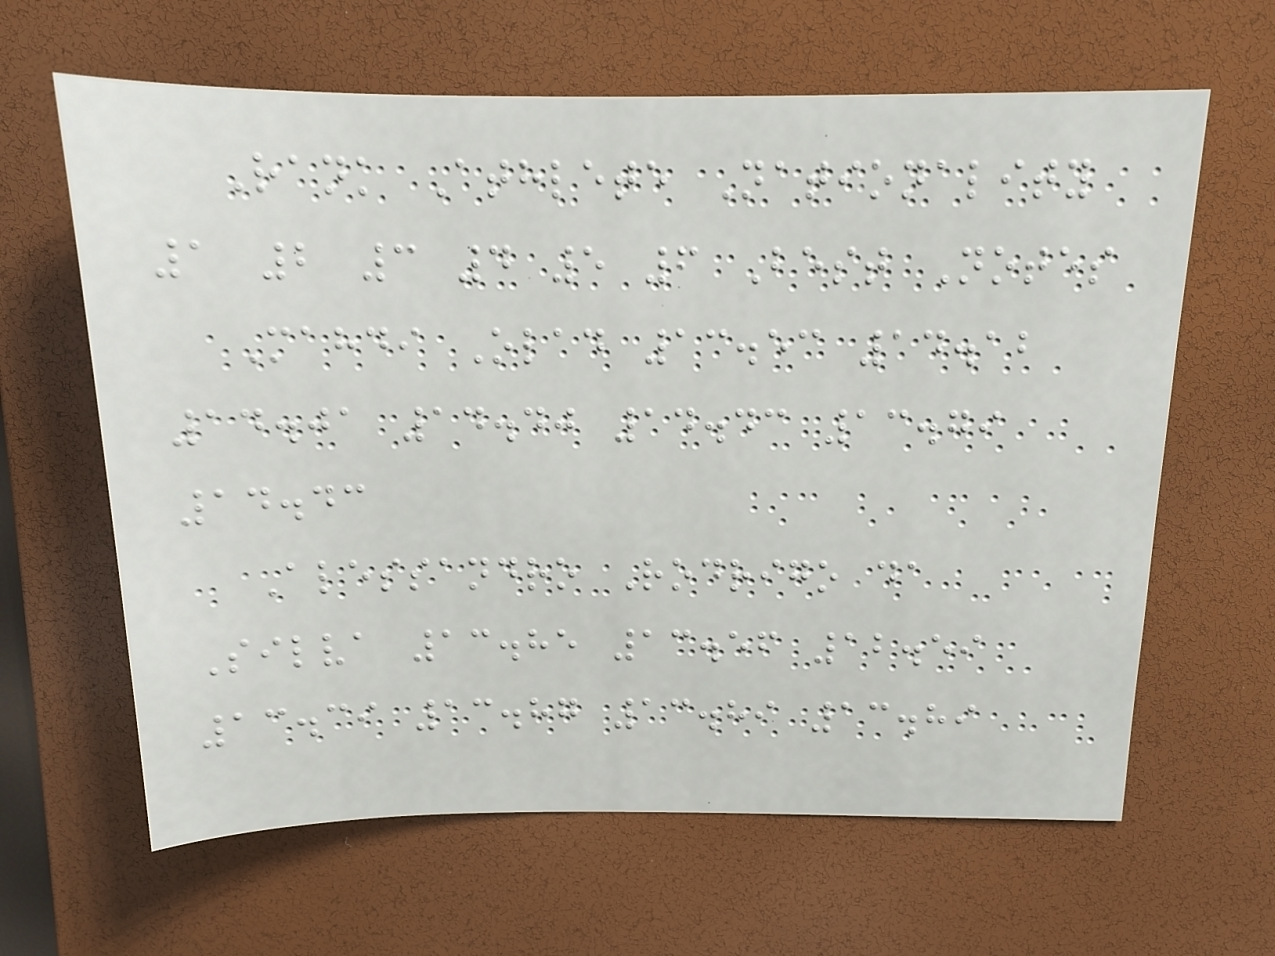Rank Athlete Nationality
1 2 3 4 5 6 Best Notes
Mahdi Olad 13.53 14.12
14.01 14.40 14.43 13.79
14.43
Alessandro Rodrigo da
Silva 13.85 13.56 12.59
13.39 13.87 13.89 13.89
